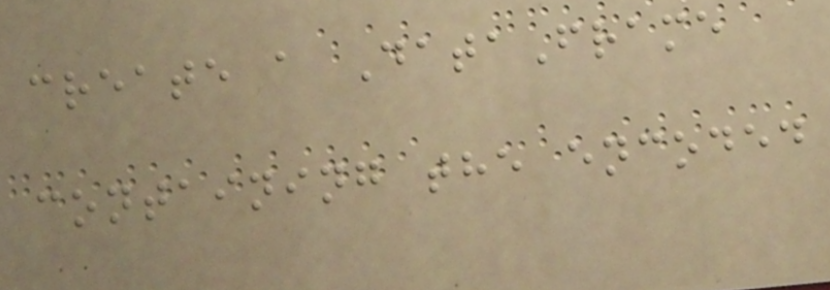create a DataFrame
containing the encoded
